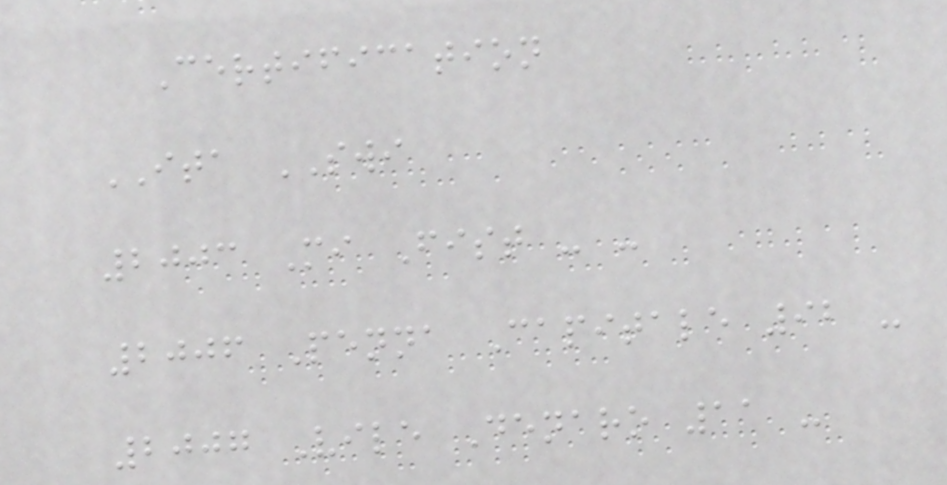Certification
ITA SWI
2003 Mi Fist - -
2006 Penna Capitale 92 -
2007 Vile Denaro 11 -
